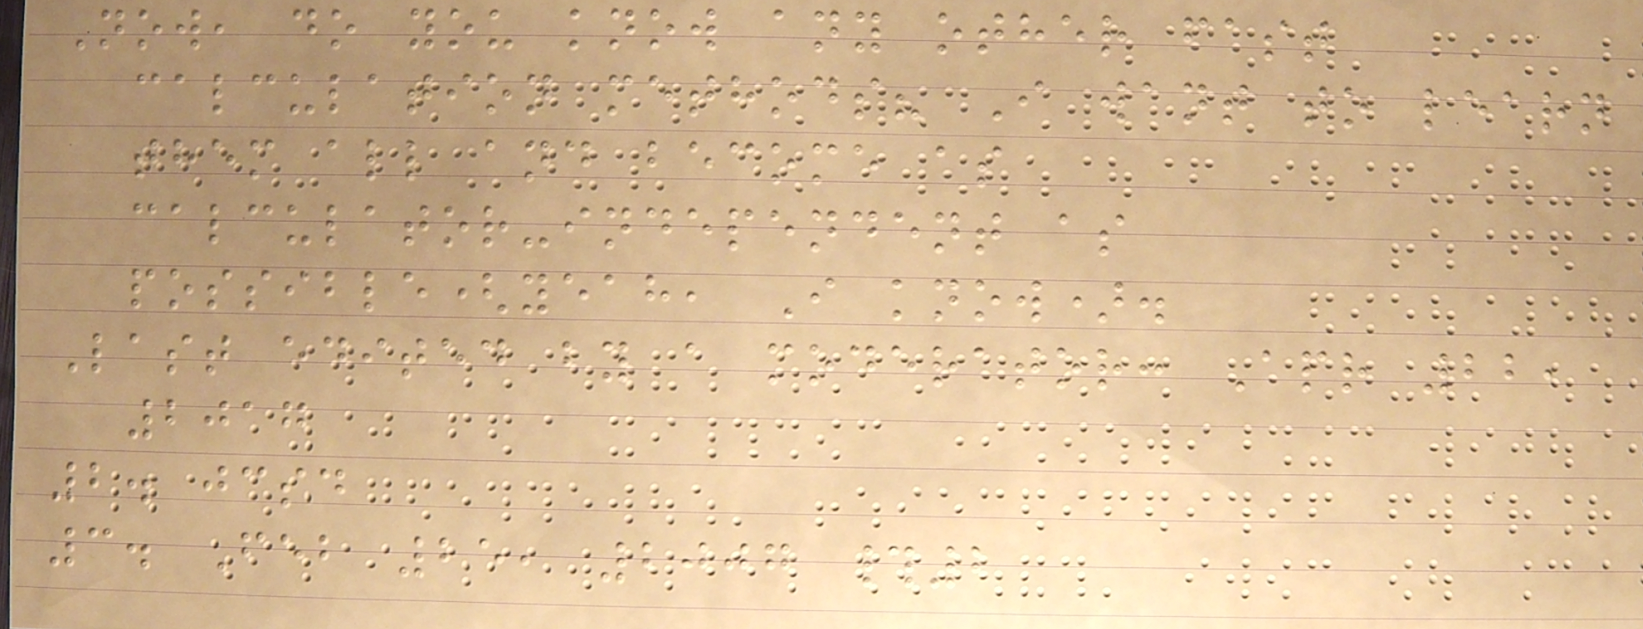Now, do you know any other fast
calculation methods? I want to learn
them all and become as
calculator-independent as
possible(yeah, I know).
Last edited by a moderator: Apr 22,
2017
2. jcsd
3. Feb 25, 2007 #2
